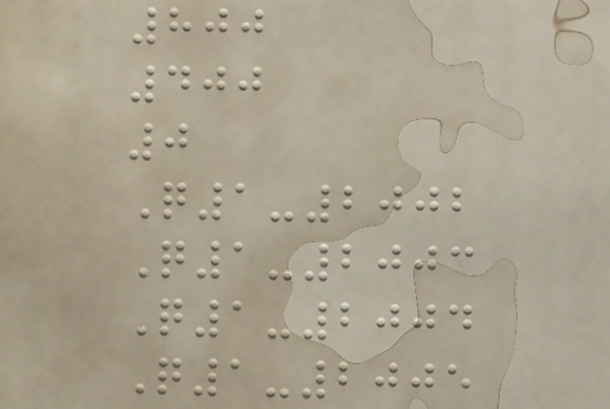800
400
0
Q1-2002
Q1-2003
Q1-2004
Q1-2005
